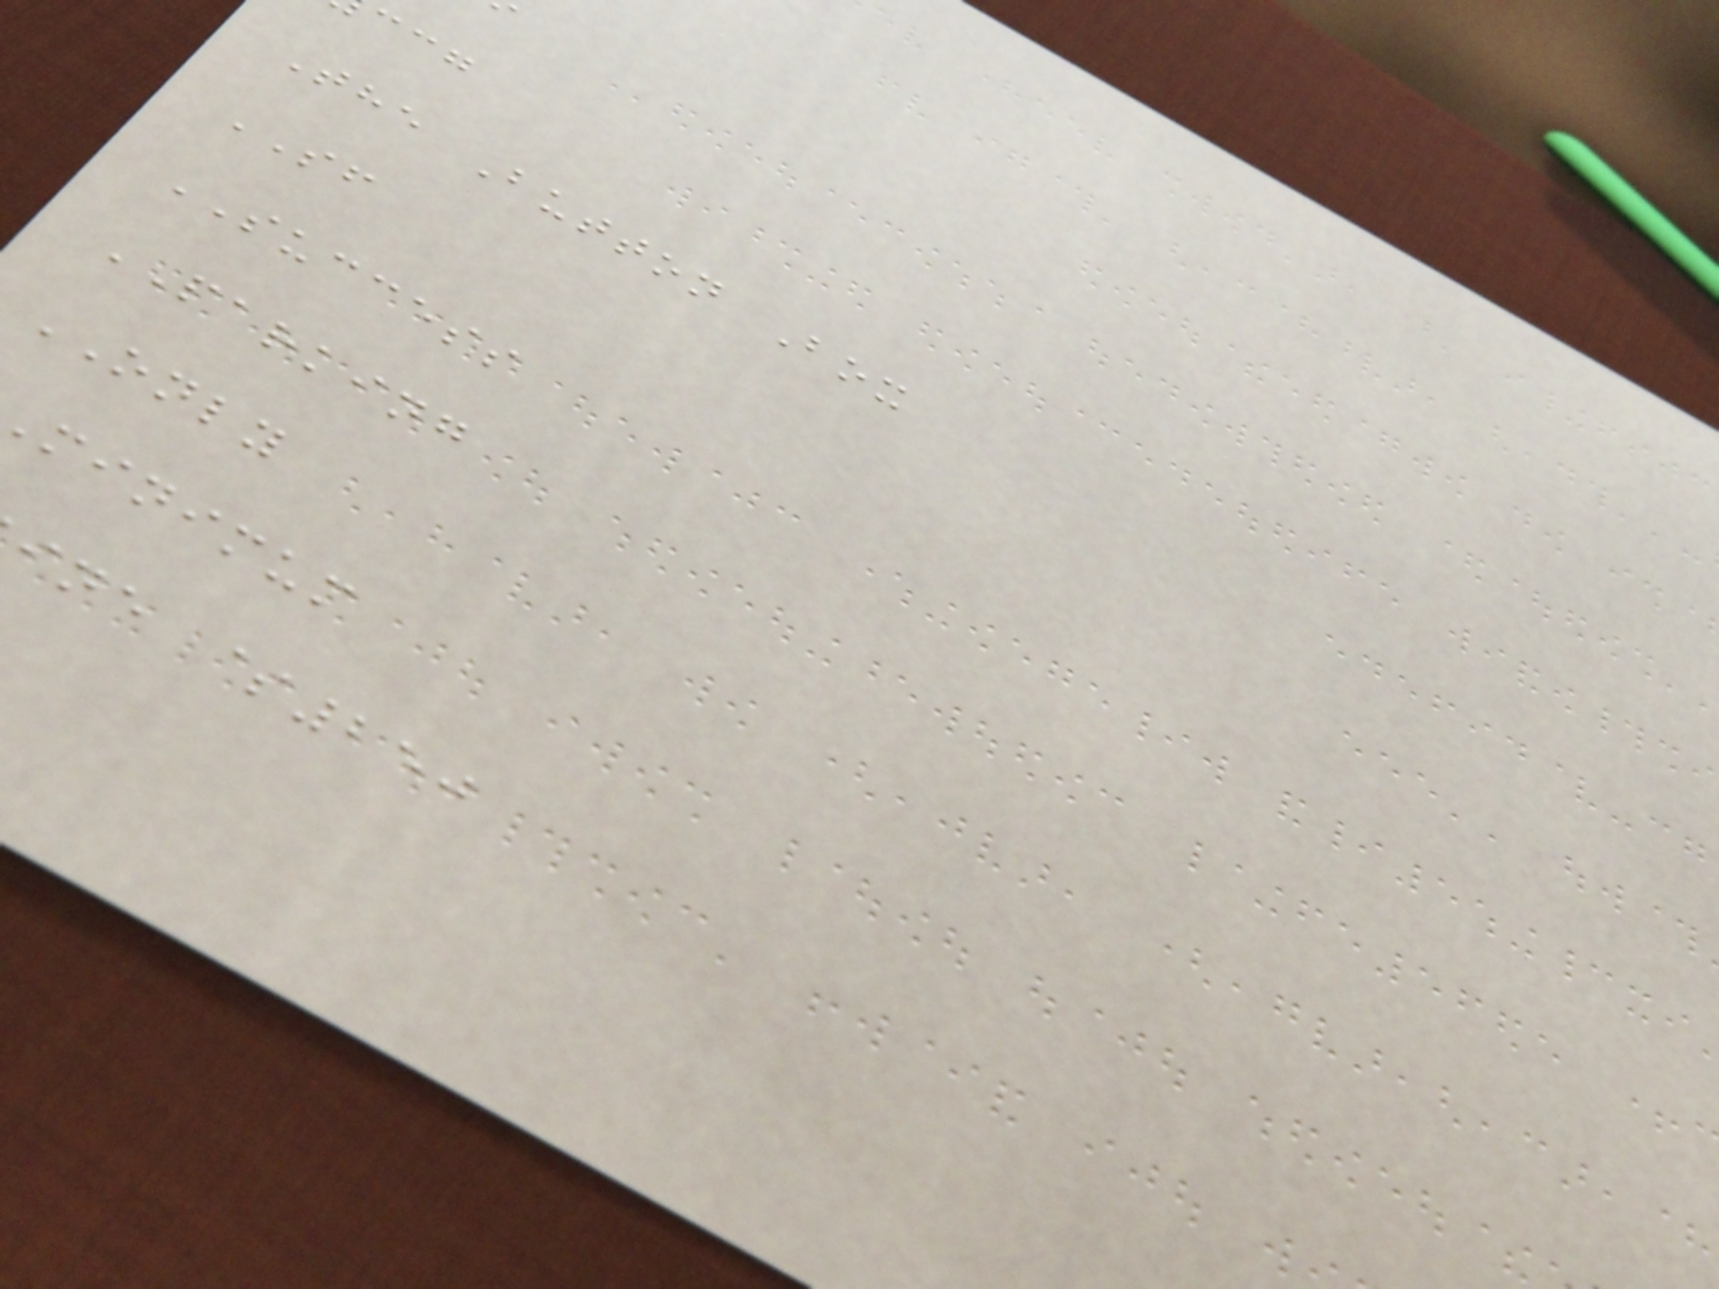The Button Box
SF
SUCCESS
PARKING
ONLY
minimum
ine $250
